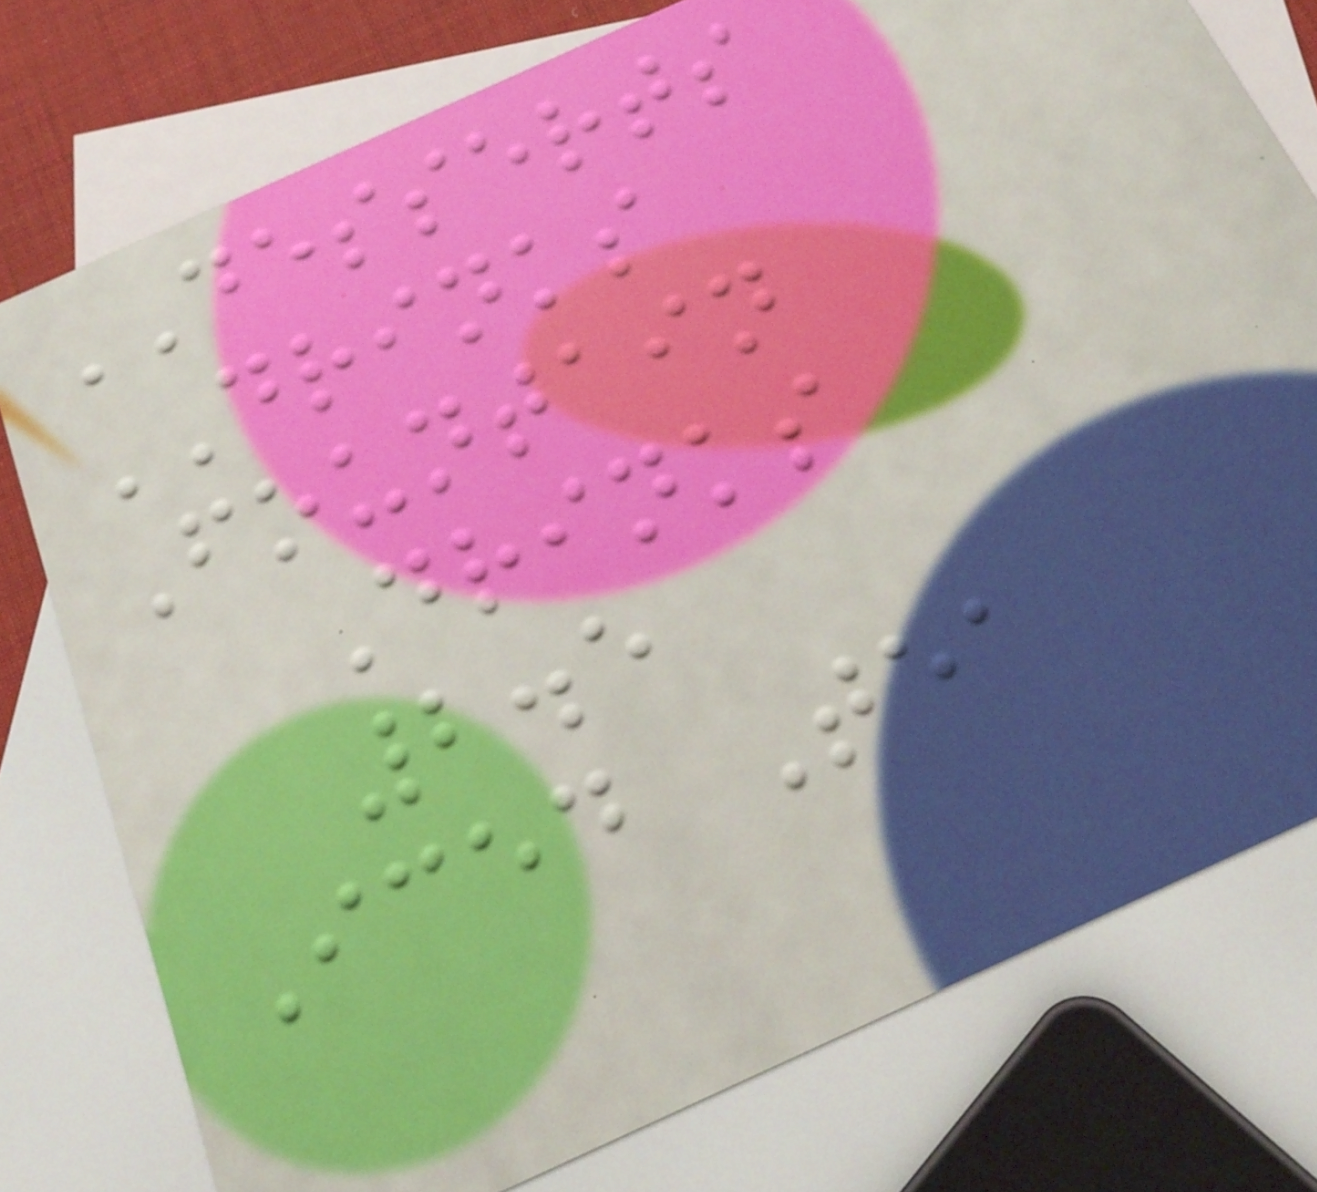DESSERTS
DRINKS
Fountain
Drinks
2.5
Iced Tea
